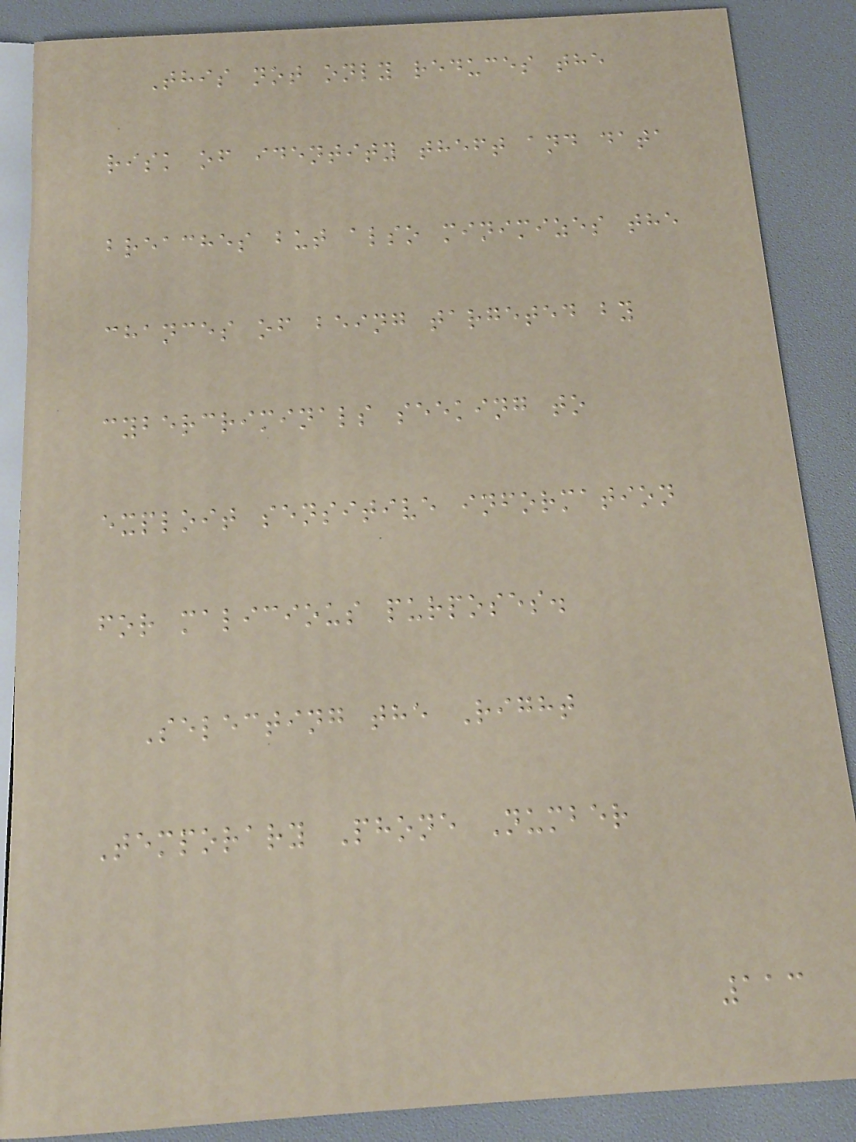This not only reduces the
risk of identity theft and data
breaches but also minimizes the
chances of being targeted by
cybercriminals seeking to
exploit sensitive information
for malicious purposes.
Selecting the Right
Temporary Phone Number
113
